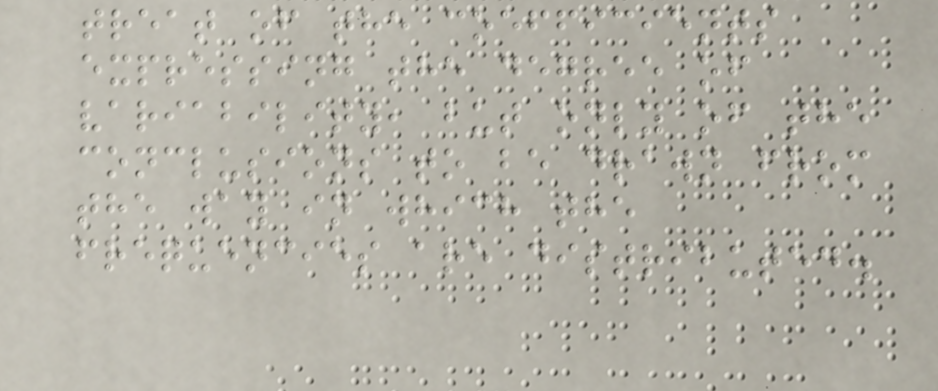treat of the coefficients
expressing the degree of
variability, but only of the
conclusions to be drawn from
the way in which the
frequencies are distributed.
